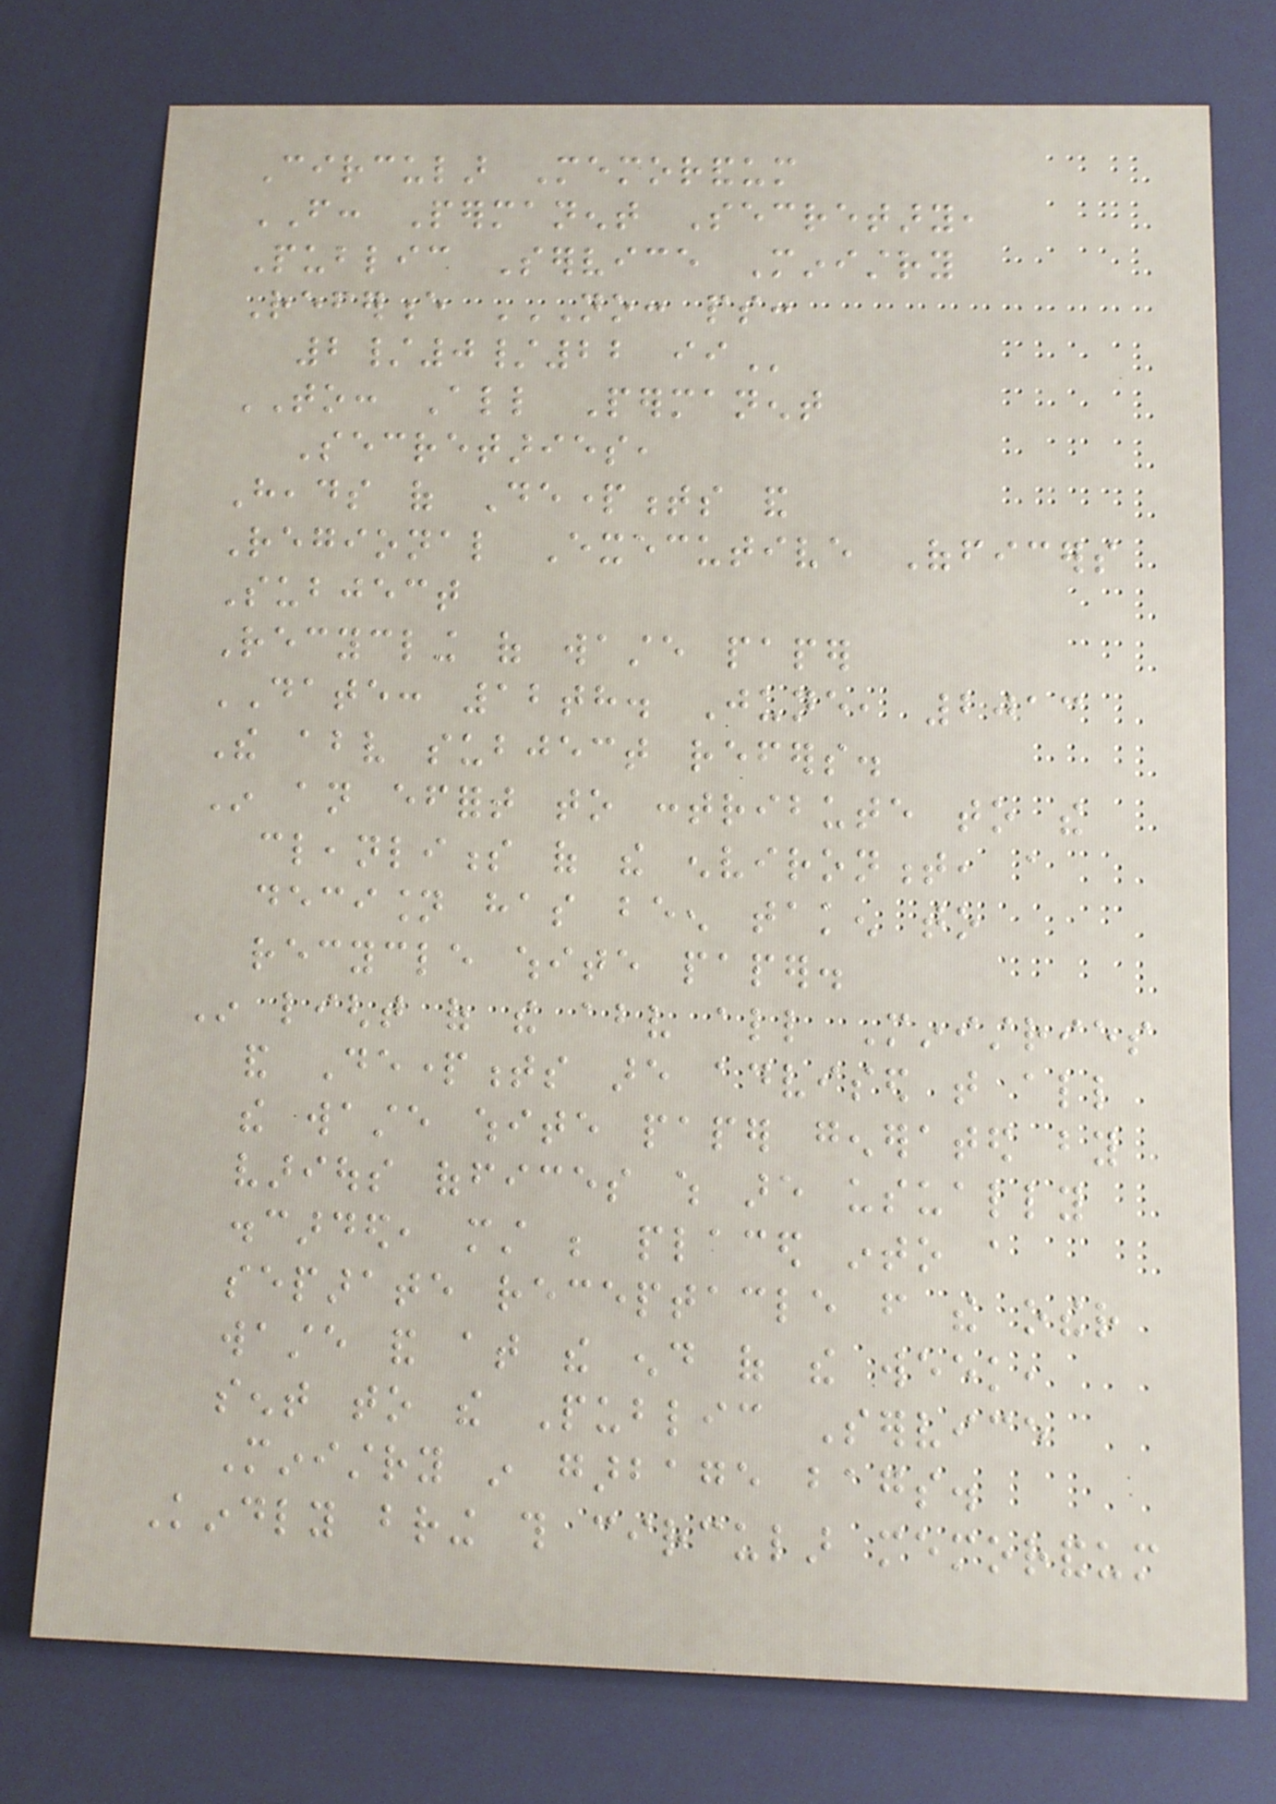Circular Memorandum
FROM: Permanent Secretary,
Public Service Ministry
Reference NO: PS:
2/0/22 II
TO: All Permanent
Secretaries,
Heads of Departments and
Regional Executive Officers
Subject
Recycling of waste paper
DATE: 12th. June, 2013
The above subject refers.
In an effort to contribute to the
cleanliness of the environment, a
decision has been taken to
recycle white paper.
In light of the above all Ministries
and Departments are advised that all
the waste white paper generated by
various offices which are usually
discarded, must be placed into a
separate receptacle from the other
waste and at the end of the week,
sent to the Public Service
Ministry in garbage bags.
Kindly bring this circular memorandum
